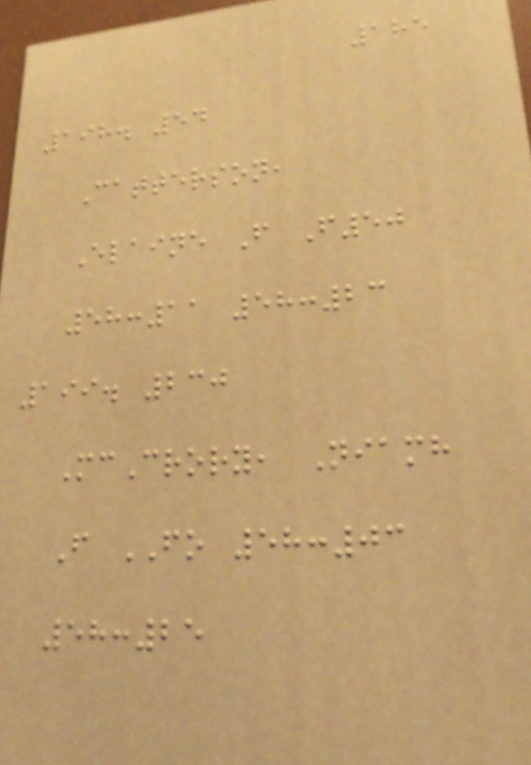185
198. 54
Catterson,
Elaine F F50
58:11 58:23
199. 230
McCrory, Niamh
F FO 58:03
58:25
